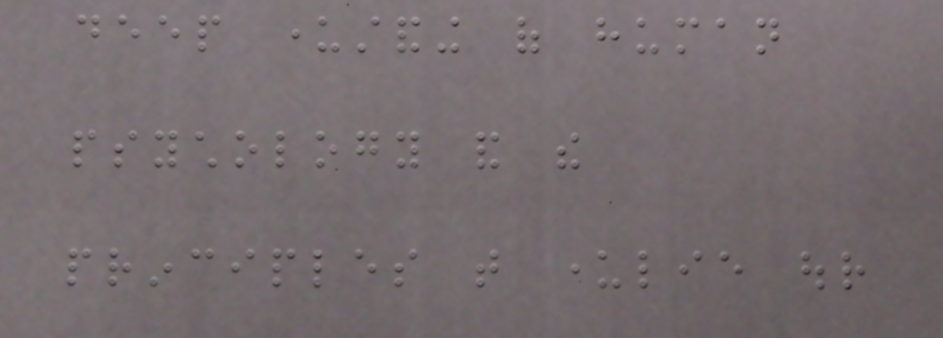deep understanding of human
psychology and the
principles that underlie our
